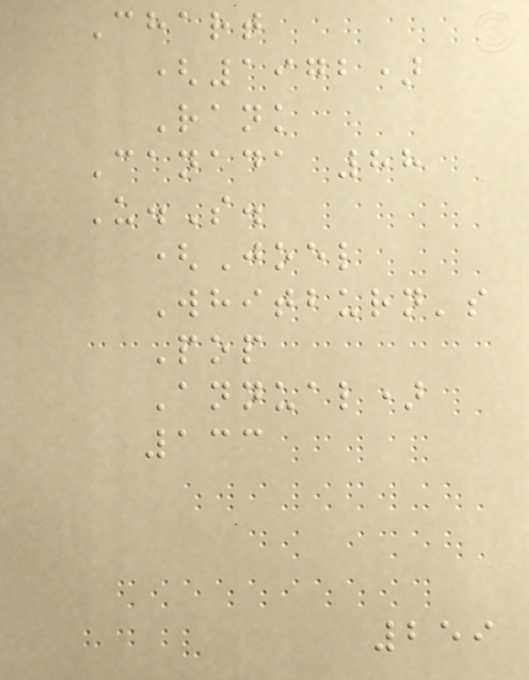Chart
(1972)
Rank
Canada 88
U.S.
(Joel
Whitburn's
Pop
Annual)
133
259
